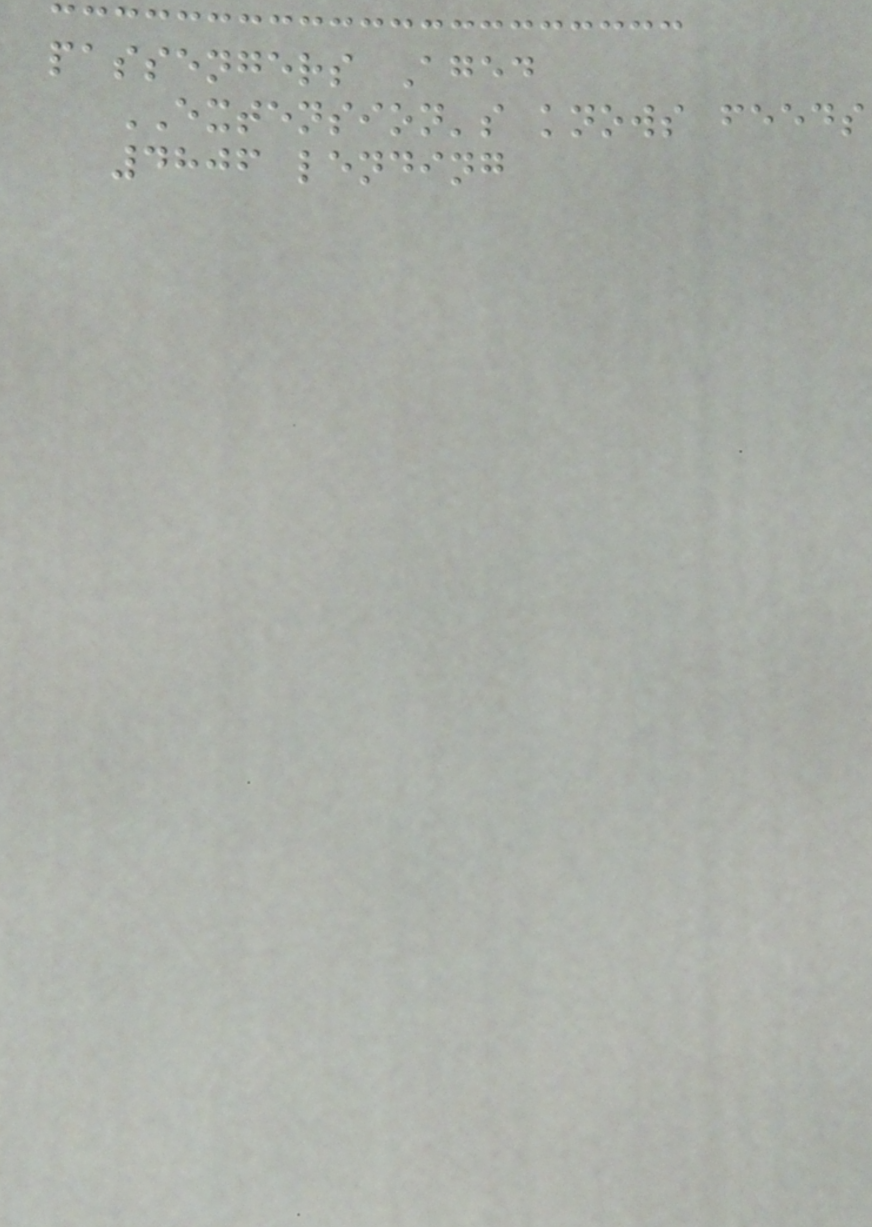passengers Aged
EXTENSION's knows feeds
4806 lending
